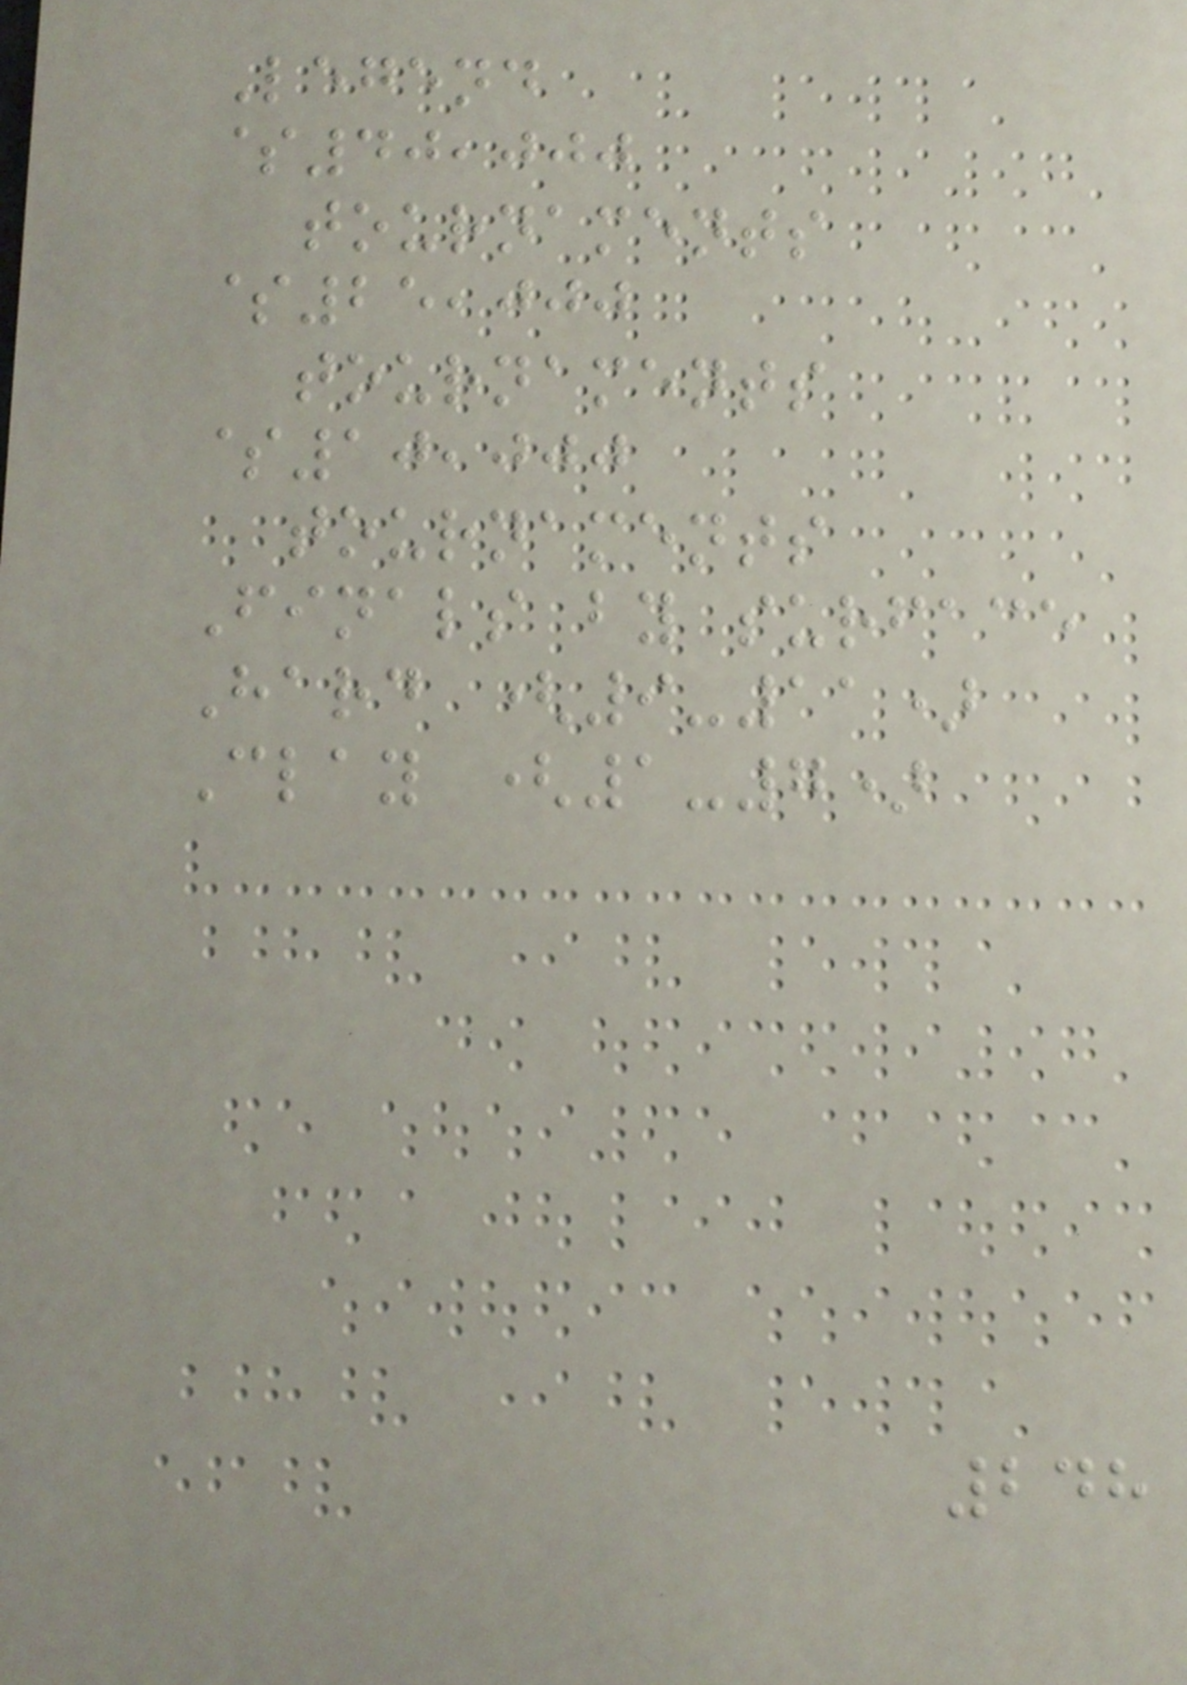Legend
$40,000
tournaments
$25,000
tournaments
$10,000
tournaments
Finals by surface
Hard (9-11)
Clay (1-7)
248
